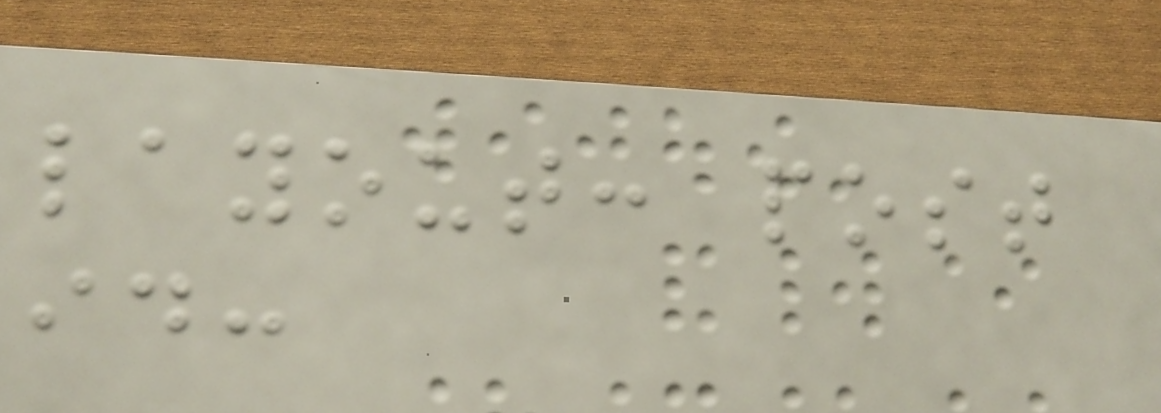layout: post
id:
